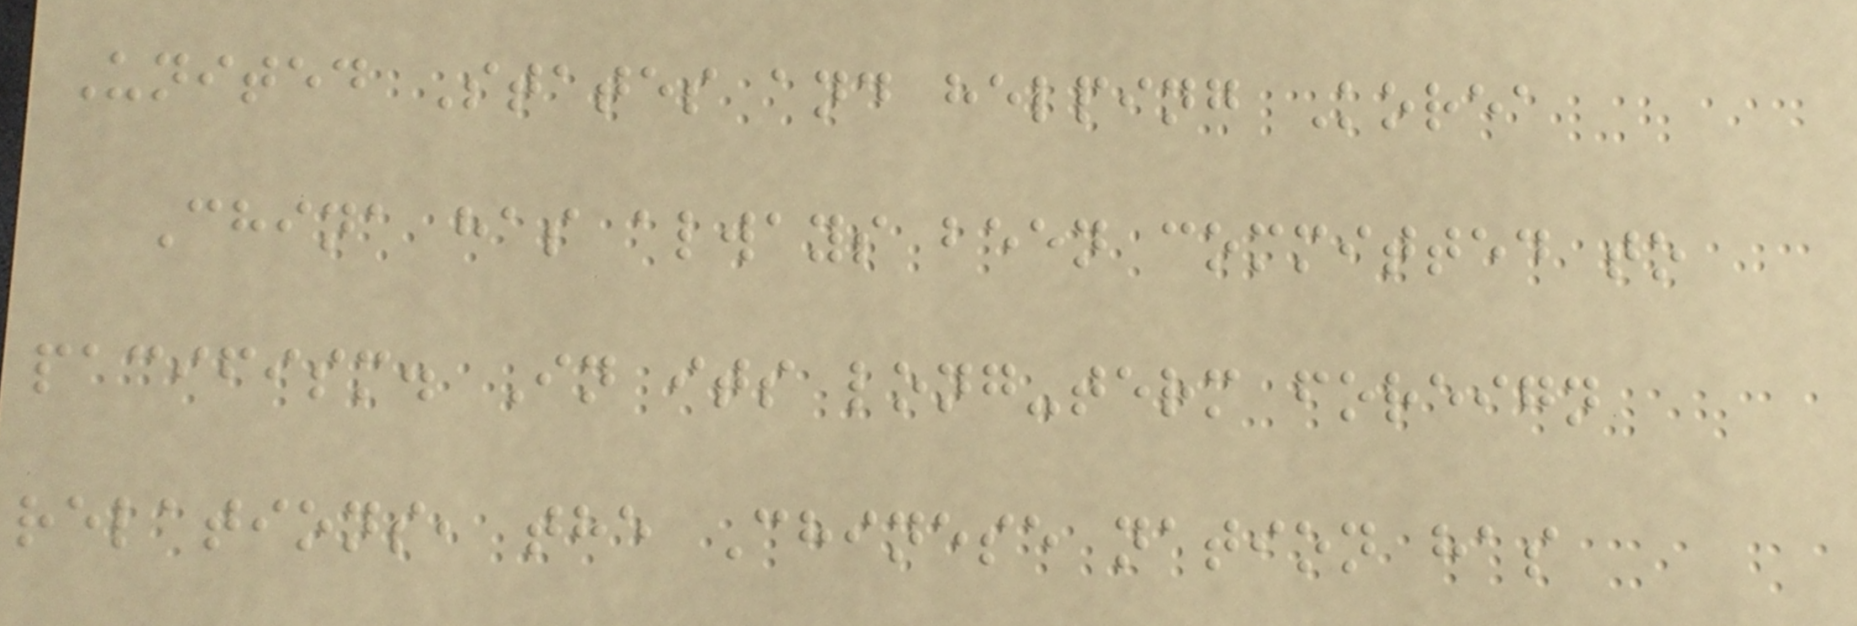United States and helping Korea
China has always been committed to
pacifism. In its long-term foreign
relations, the Chinese nation has
